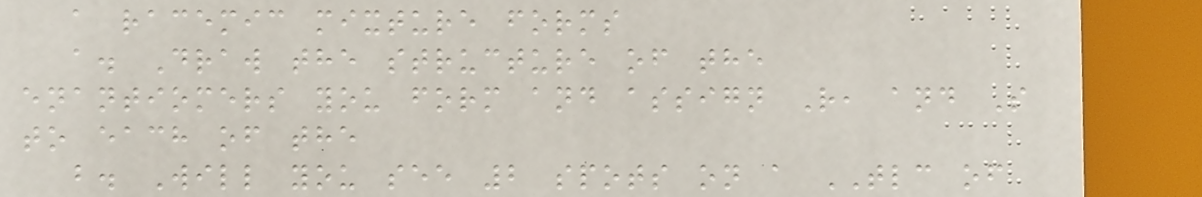a racemic mixture forms
a. Draw the structure of the
enantiomers you form and assign R, and S
to each of the
b. Will you see 2 spots on a TLC of
